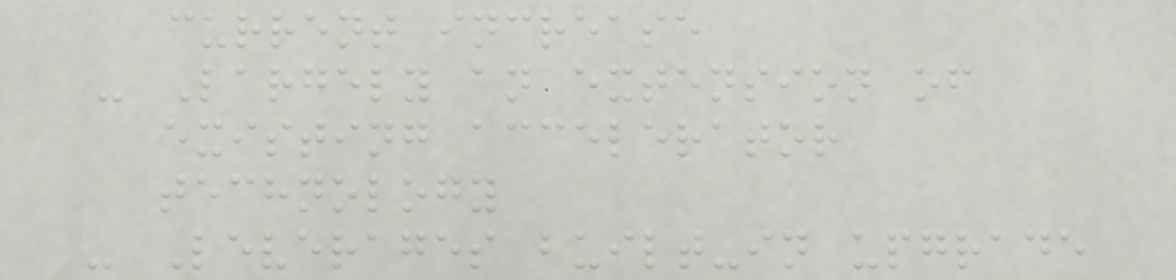current increase
- Largely an extension of
existing accelerator
technology
- Leverages built-in upgrade
